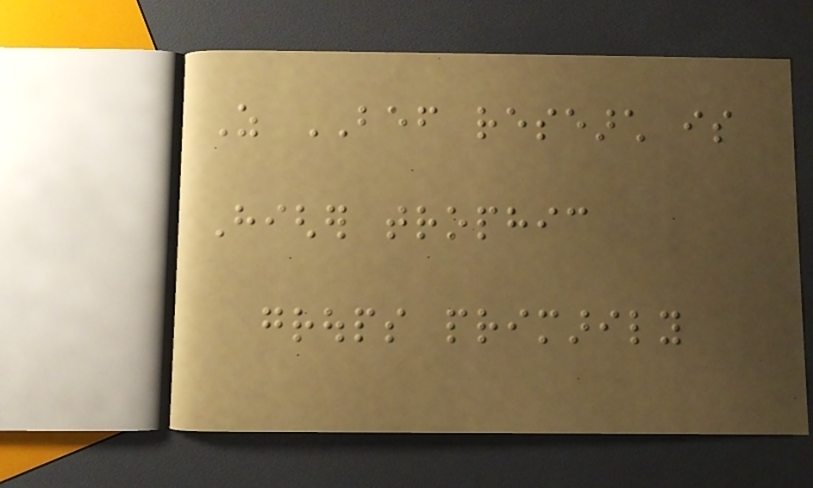As BEF research is
Higher trophic
groups primarily
